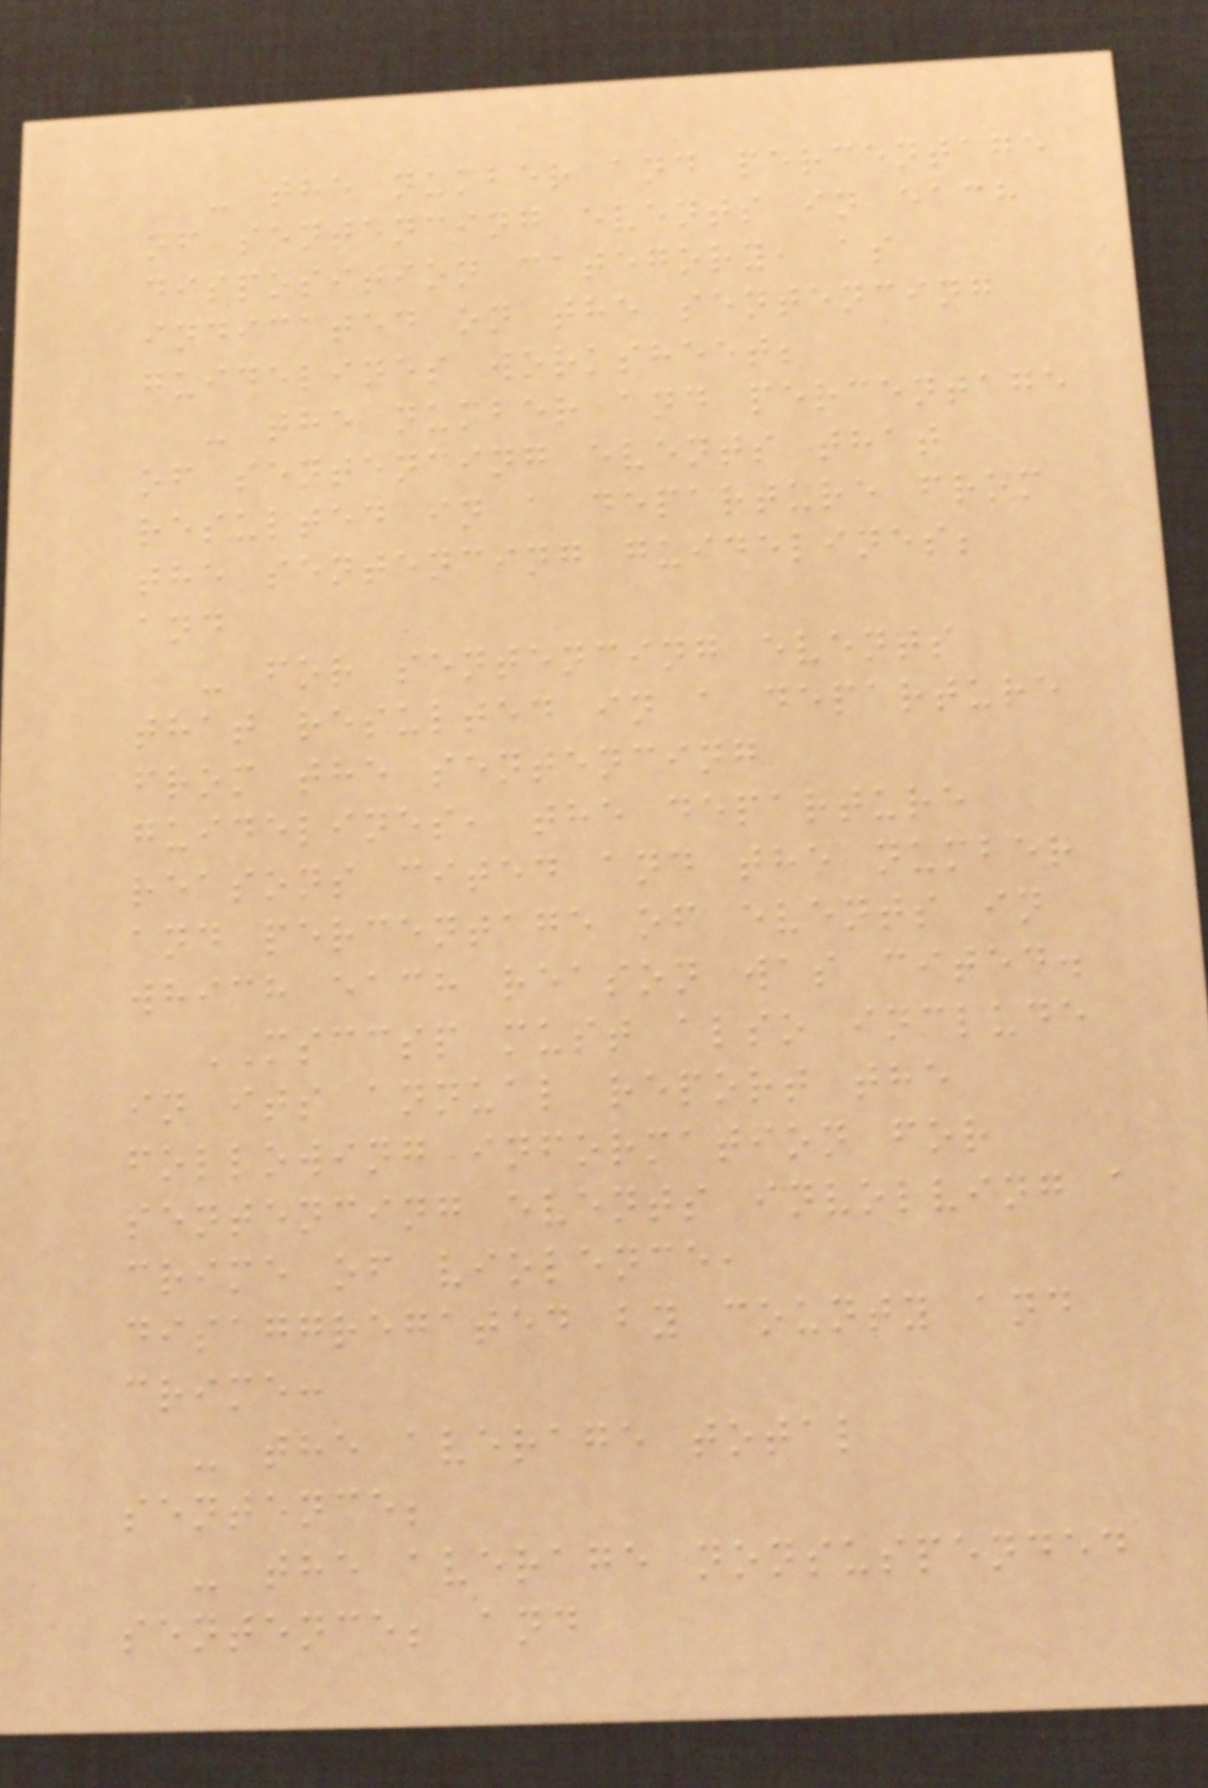- the number and percentage
of sentencing events in each
disposition category, as
indicated on the sentencing
guidelines worksheet;
- the number and percentage
of sentencing events that
resulted in a departure from
the sentencing guidelines;
and
- for sentencing events
that resulted in a departure
from the sentencing
guidelines, the departure
reasons cited and the number
and percentage of events in
which each reason was cited.
MSCCSP must also include
in its annual report the
following information for
sentencing events involving a
crime of violence,
disaggregated by county and
crime:
- the average total
sentence;
- the average nonsuspended
sentence; and
